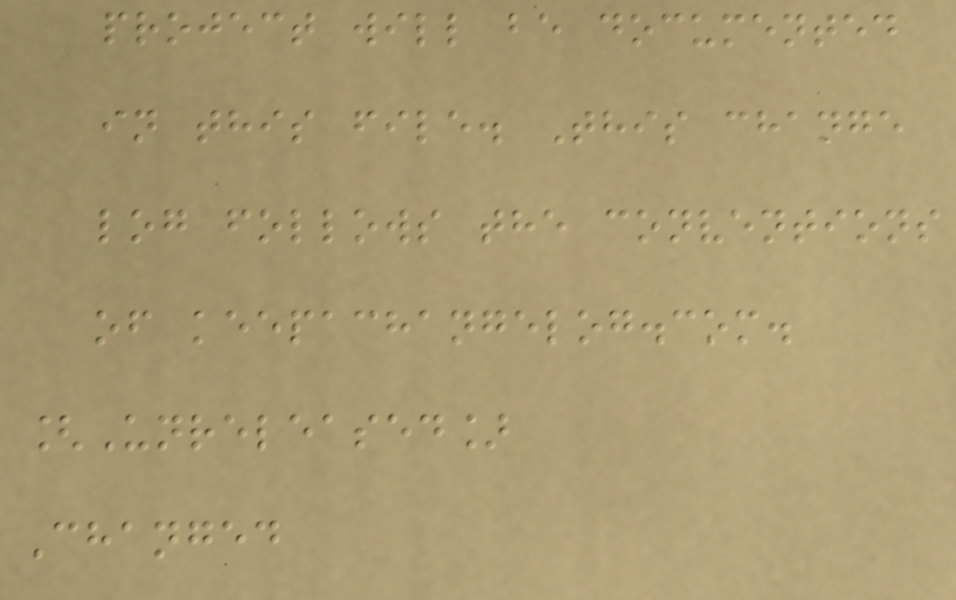project will be documented
in this file. This change
log follows the conventions
of keepachangelog.com.
[Unreleased]
Changed
